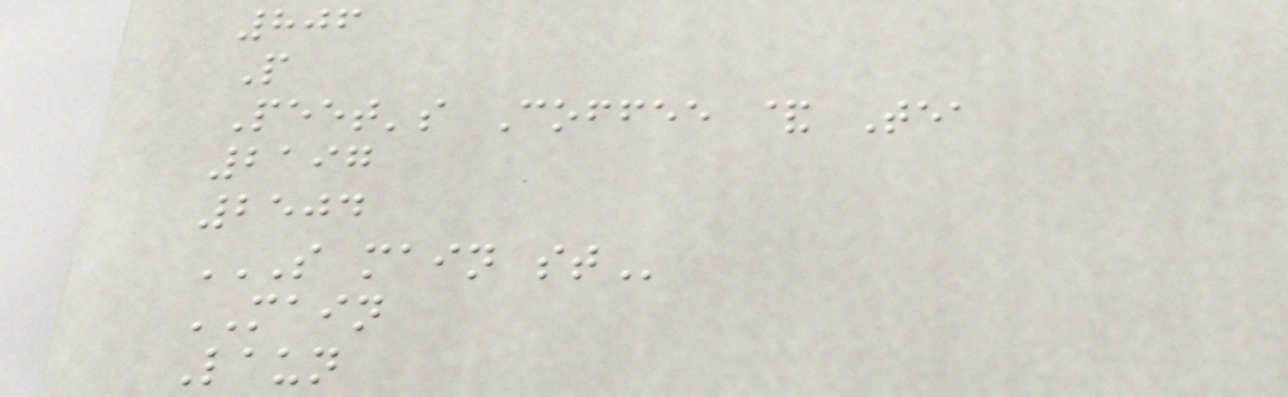806
P
Peet's Coffee & Tea
2197
2504
S MAIN ST
MAIN
Laun
